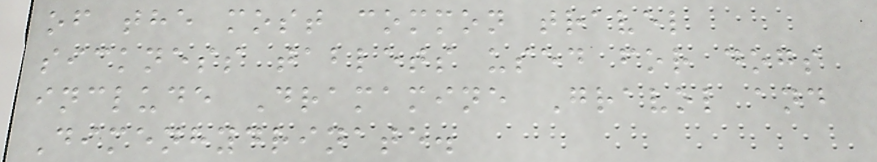of the most common travel
sickness tablets used for dogs
include Dramamine Gravol and
Dimenhydrinate.
